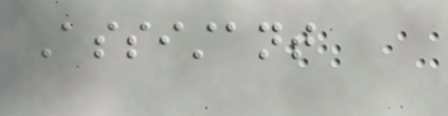Assistant
